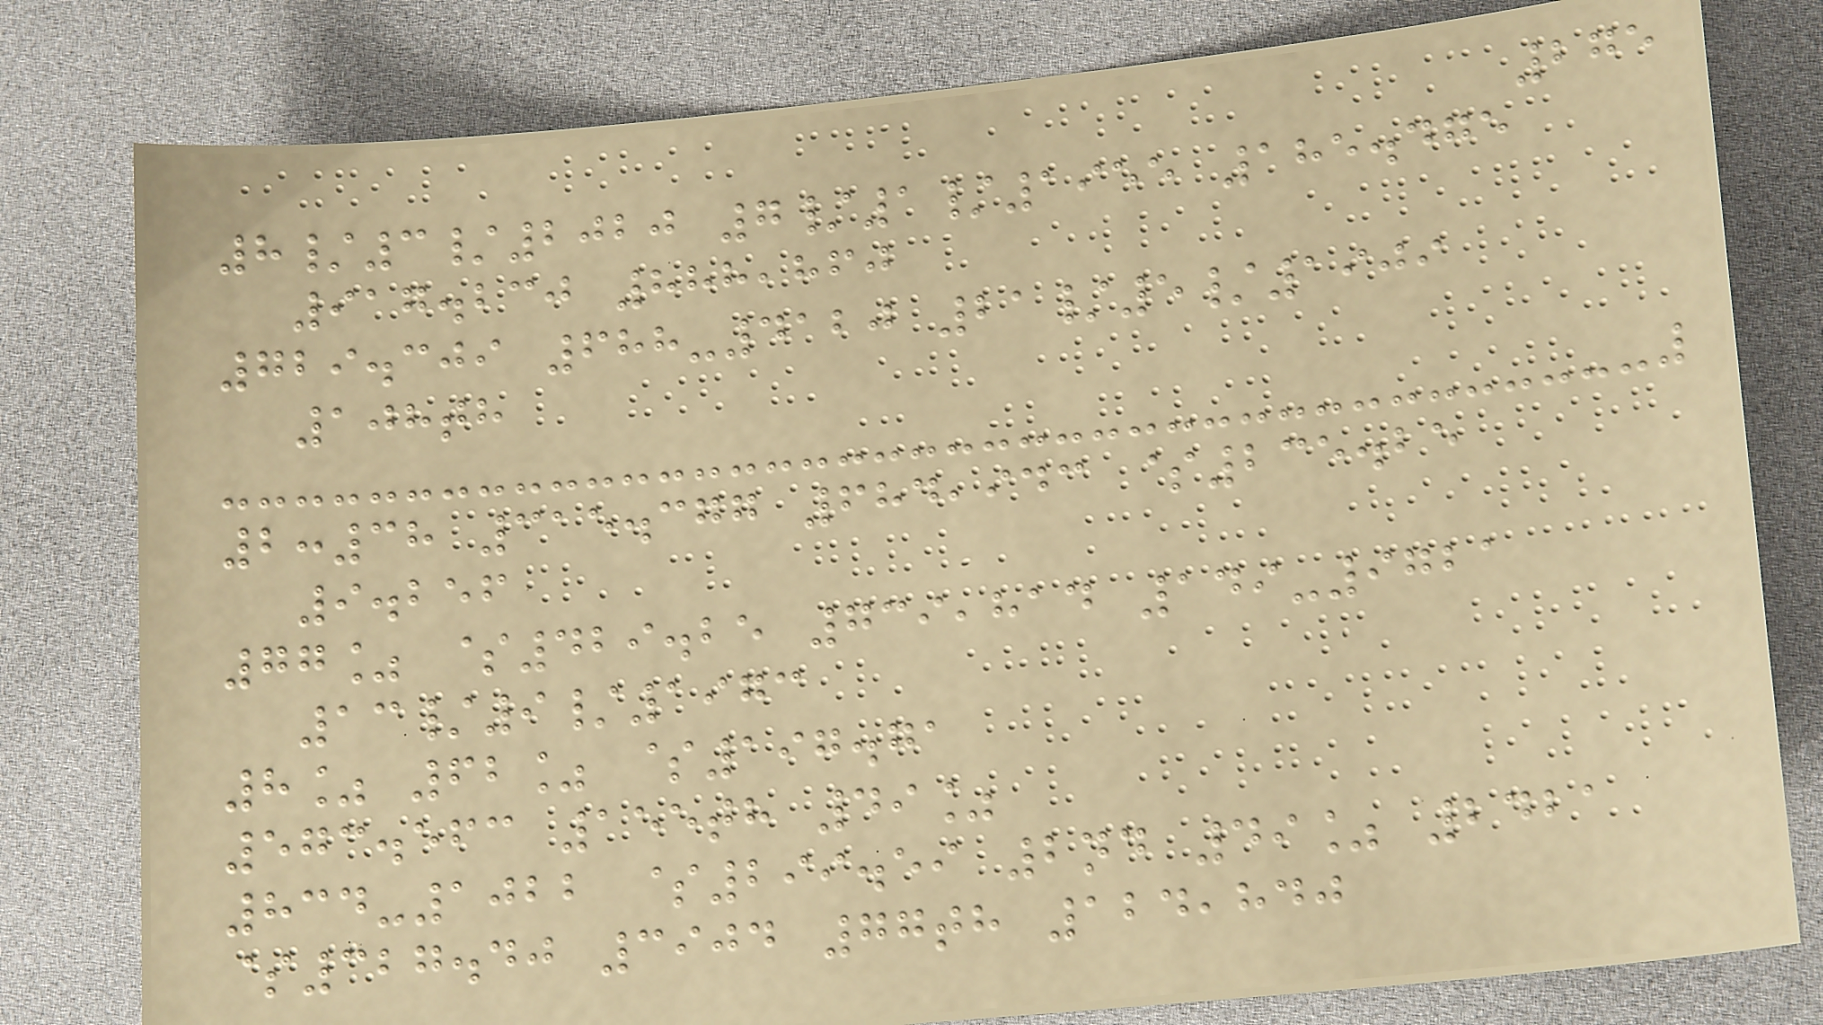275
8/3/2020 7/1/1955 185.475
917.230 888,860
729.309 688-4120 21/5/1909
108th
2:38 315.377 684,943 $235.25
9.256
77% $429.25 739,814 149-9721
13/9/1973
8% 62% $197.71
573.563 155th 49%
834-1022 $299.59 2nd 49% 2421
$327.40 3904 77th 124,840
